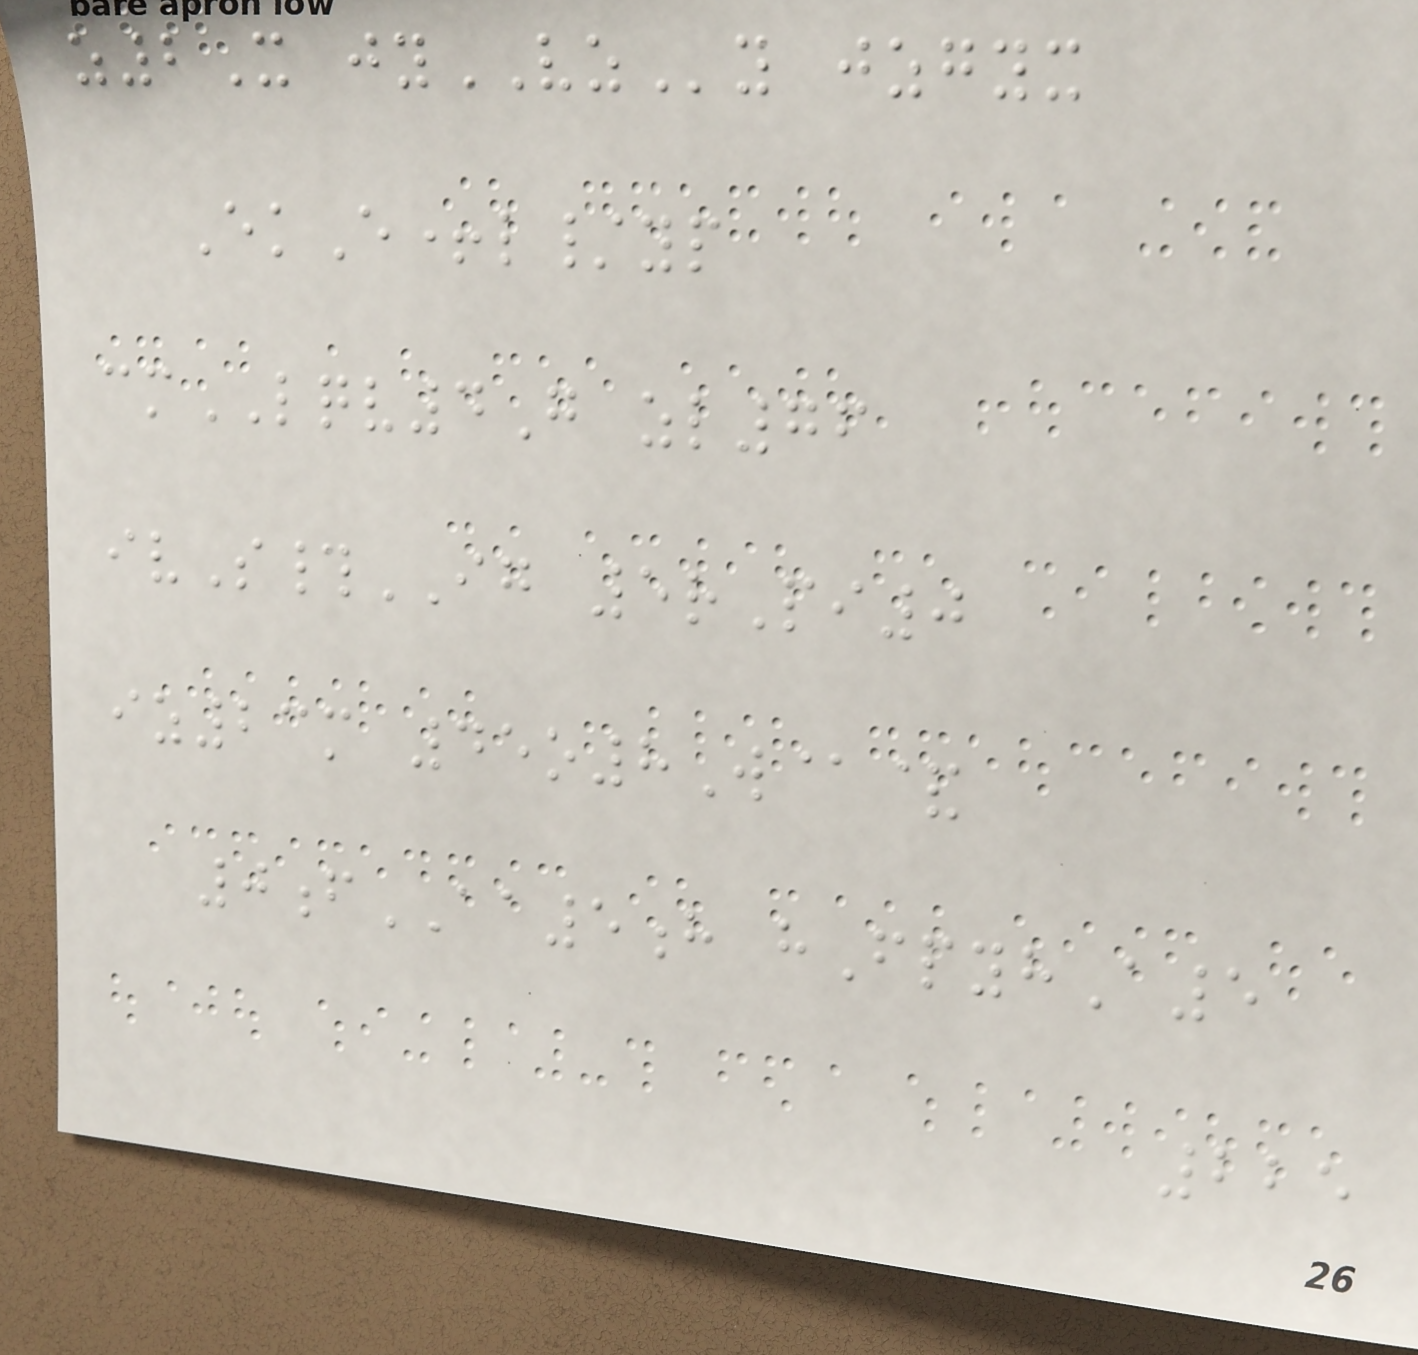z2X jyVZy jzgyx
EkE+l/yp
cmLQV4G zl76
ivS#IG 5rPi0
iz23m 45o8W@&
0fAA5h hFpyhA5
225
